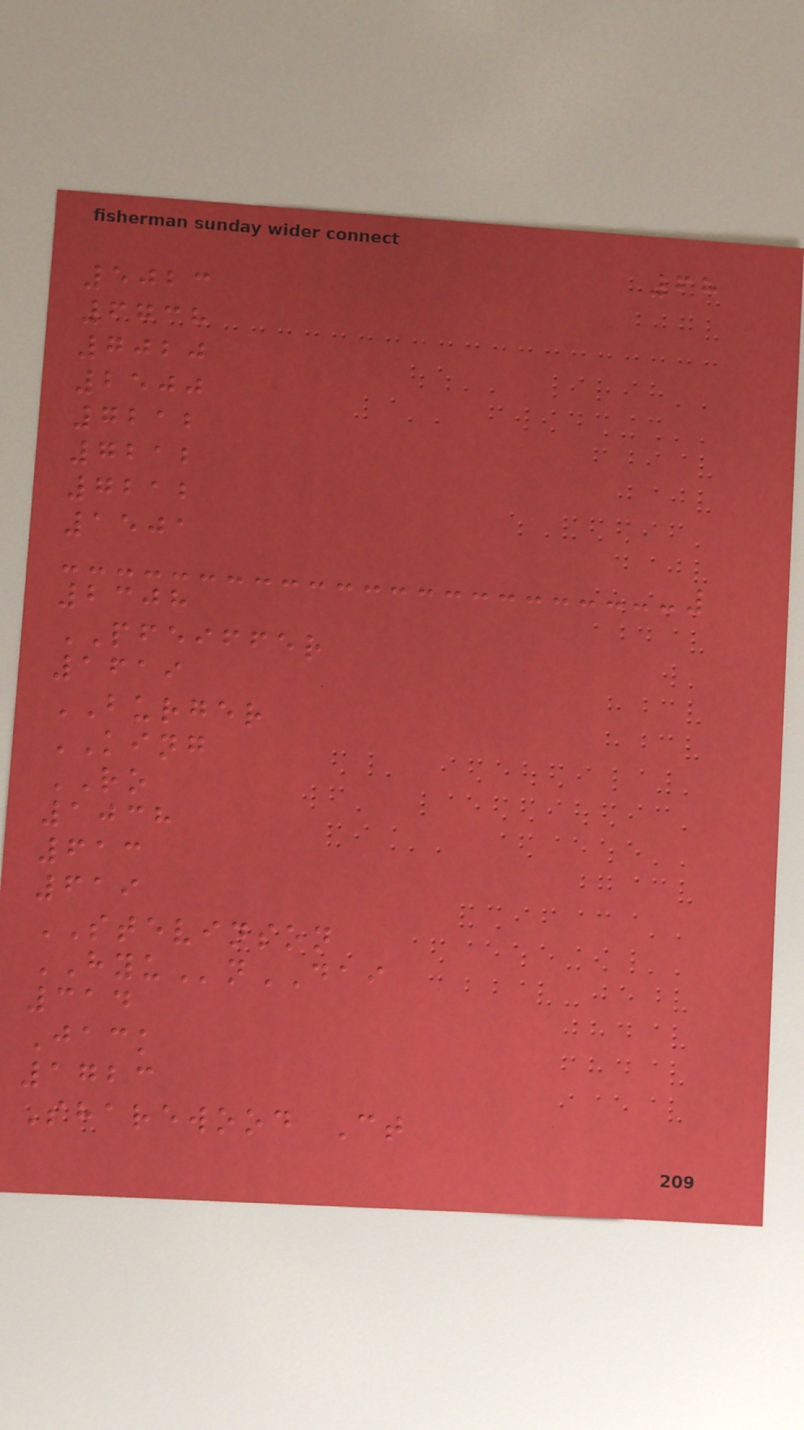68
5023
6738
7020
2500
7212
7212
7212
1501
2308
PFEIFFER
1619
BURGER
KING
RO
1038
613
619
STEVINSON
HYUnDAI
314
Jack
1723
Sharewood Ct
